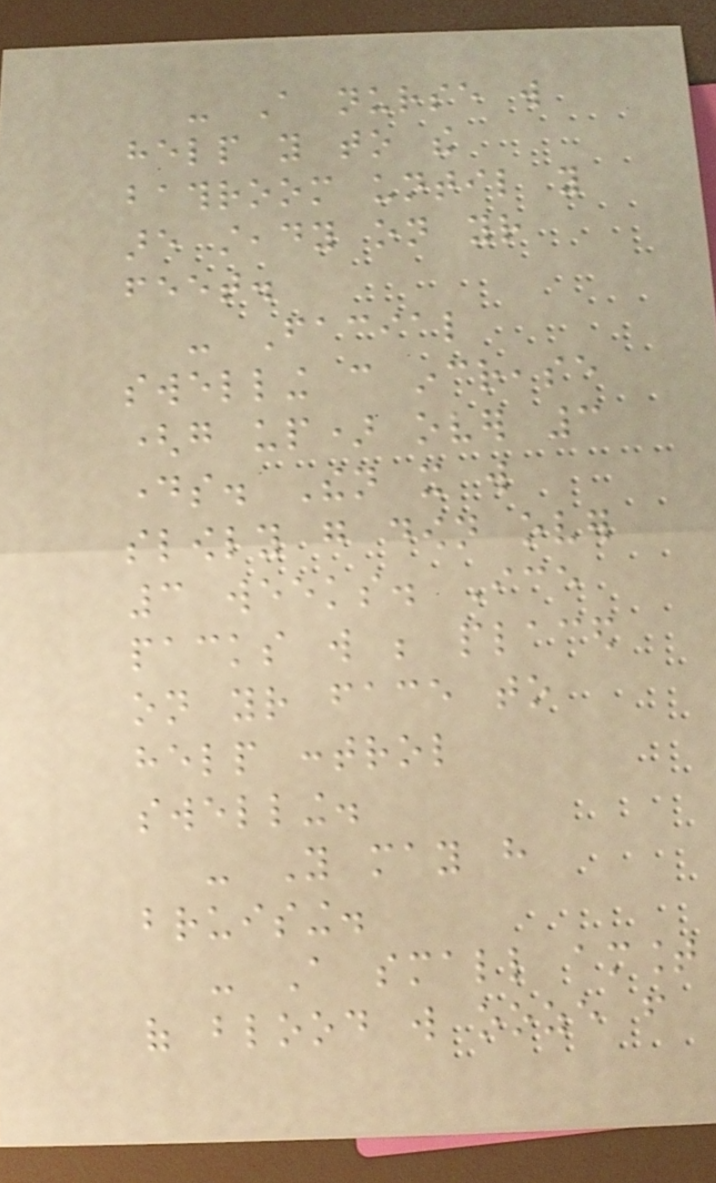- A nurse will
help you to the
bathroom until you
are steady on your
feet.
- Facial
swelling can increase
(go up) over 3
days. Then it will
slowly go down over
3 weeks. Ice
packs will be placed
on your face to
help control
swelling.
- You may have
bruising.
- A small amount
of blood will ooze from
